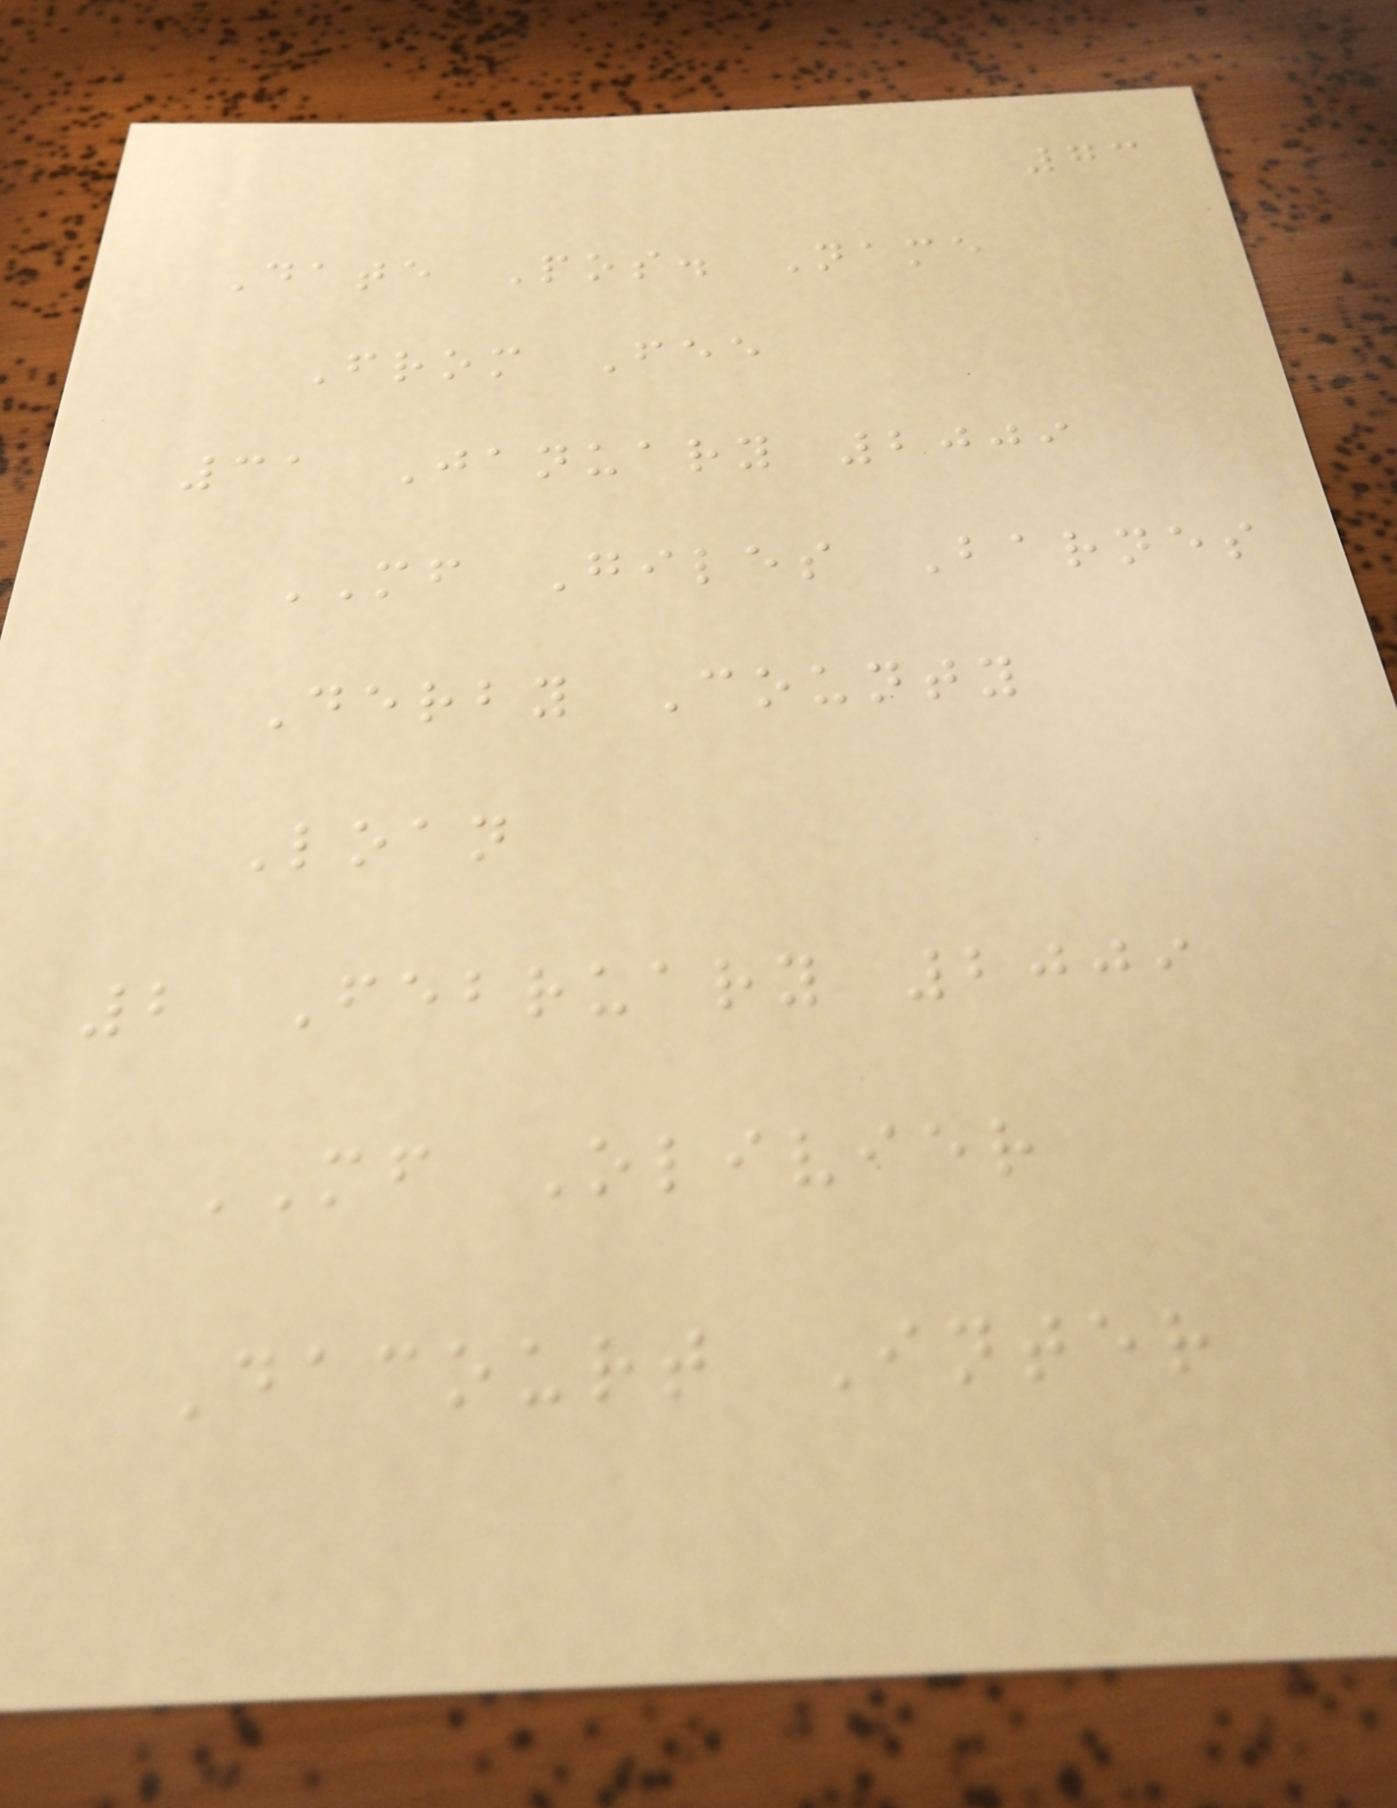73
Date Pos. Name
From Fee
31 January 2009
MF Giles Barnes
Derby County
Loan
2 February 2009
MF Olivier
Dacourt Inter
